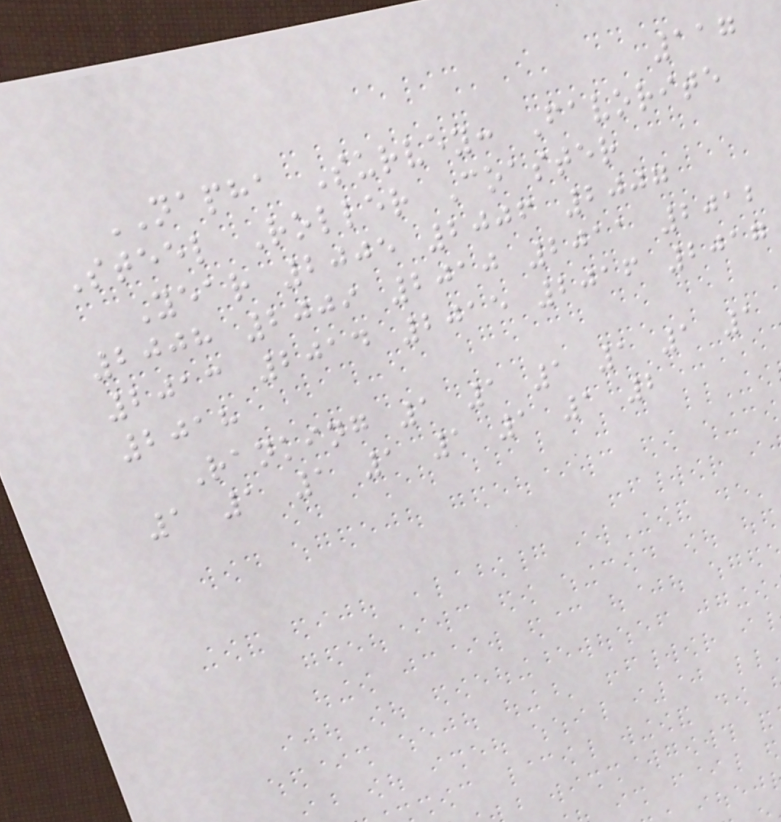117
NAPHA Survey: Favorite
Steel Roller Coaster
Year 2005 2006 2007
2008 2009 2010 2011 2012
2013 2014 2015 2016 2017
2018
Ranking 1 1 1 1 1 1
1 1 1 1 1 1 1 2
